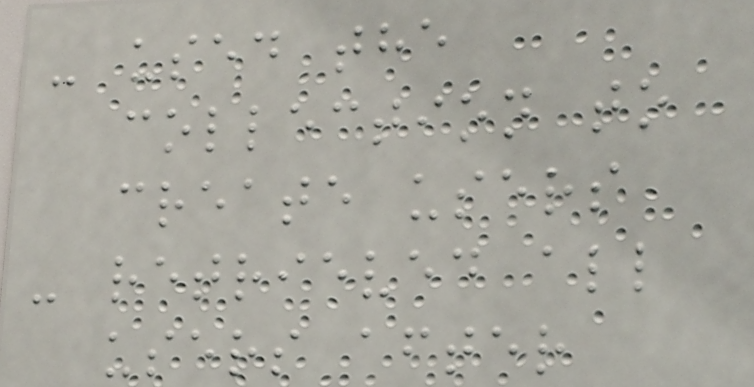- used the
collection to
create users
- retrieved all
users after
